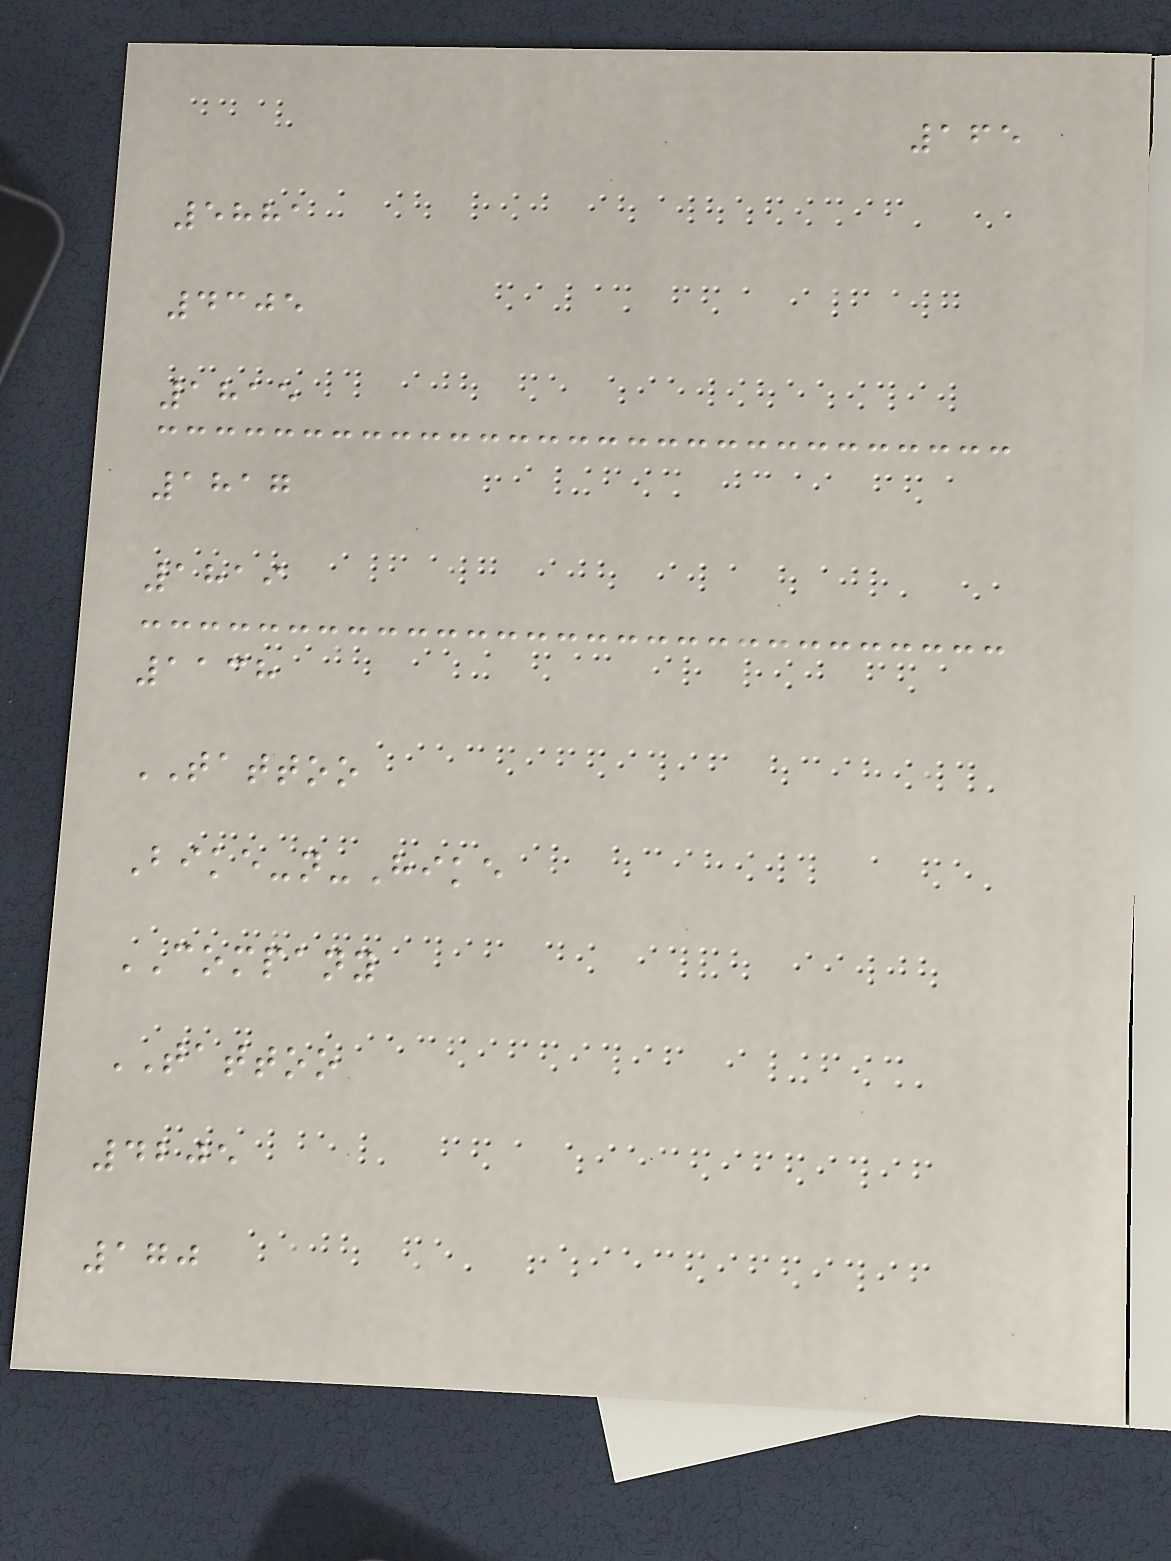165
5881
4305
1815
1817
1819
1138
TATTOO
Bike-n-Hike
COMPANY
TATTOO
4205
170
